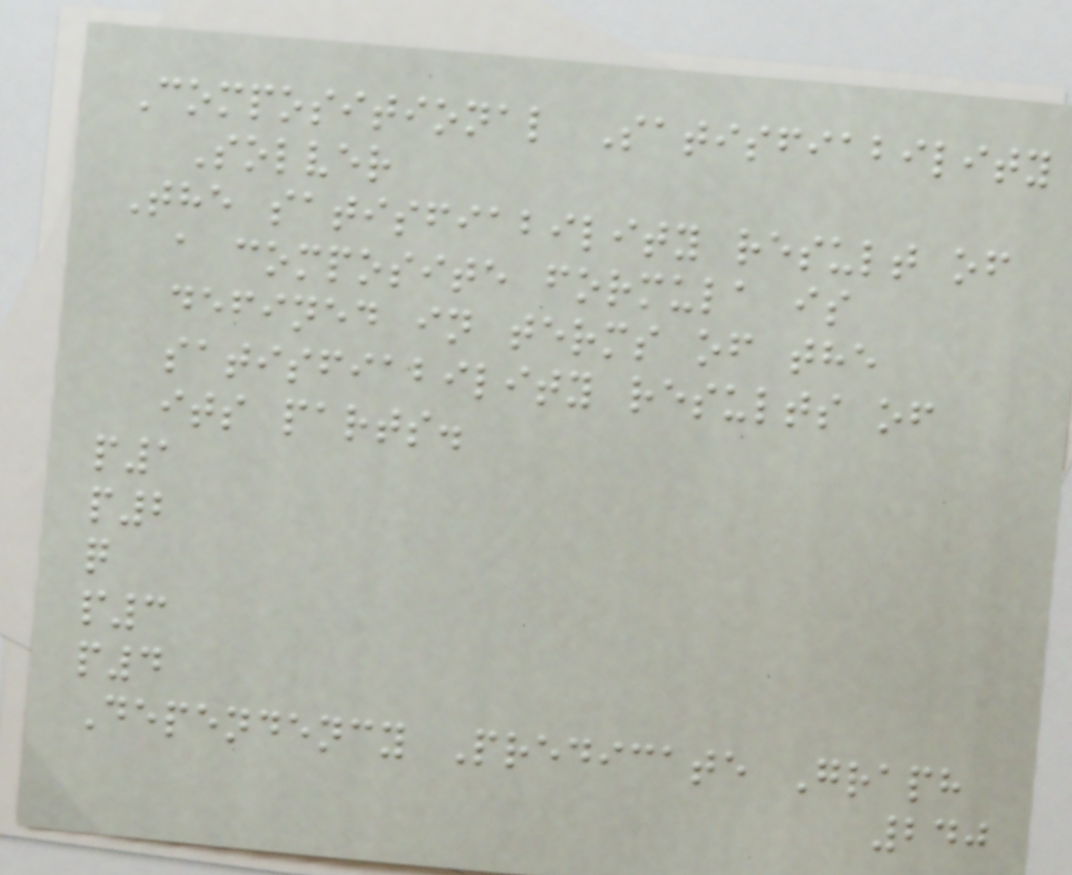Compositional Satisfiability
Solver
The satisfiability result of
a composite formula is
defined in terms of the
satisfiability results of
its parts.
p1
p2
q
p3
p4
Dependency Predicate Graph
240
